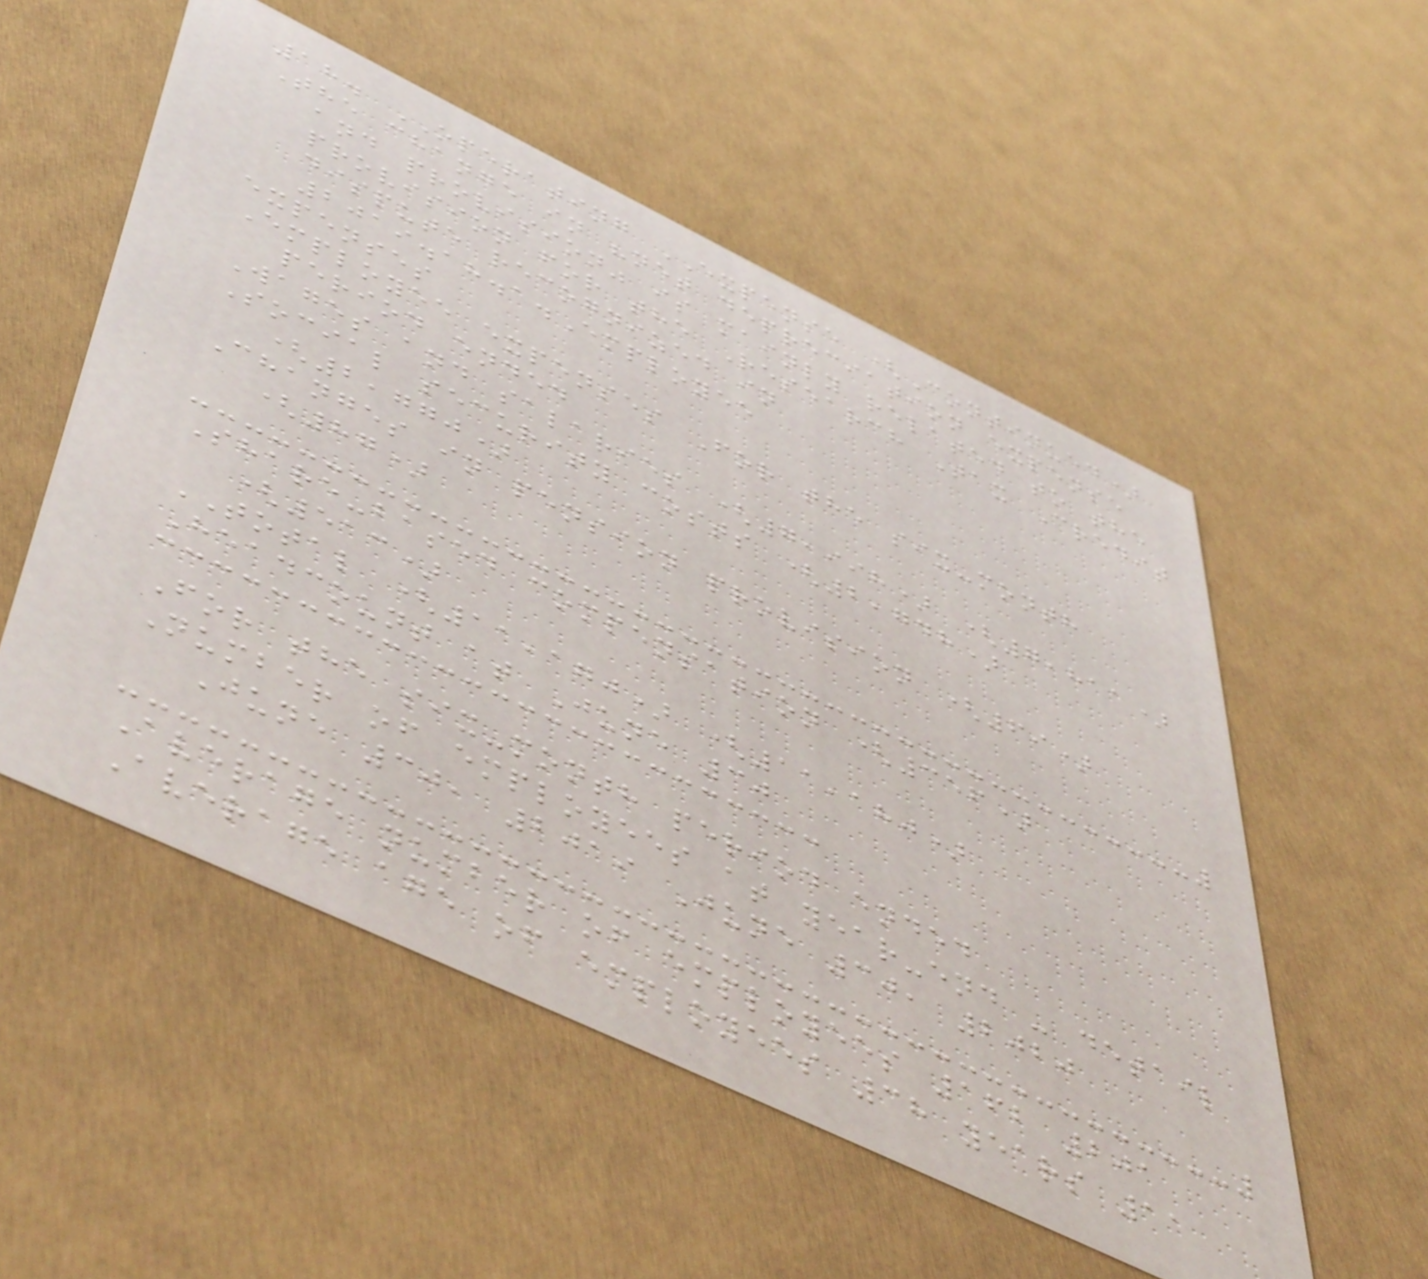18. OPERATING EXPENSE (Continued)
The change in "net depreciation expense
and provision" is mainly related to the
provision for the Research Tax Credit
dispute recognized in
2019.18.1.Employee
expenses
Employee expenses For the six-month
period ended
Wages and salaries (7,998) (7,811)
Social security costs (2,748)
(2,770)
Changes in pension provision (69)
(87)
Share-based compensation (356)
(513)
TOTAL (11,170) (11,180)
Headcount at June 30
For the six-month period ended
Number of employees at year-end - detail
June 30, 2019 June 30, 2020
Average number of employees 162 201
Average age of employees 38 years 11
